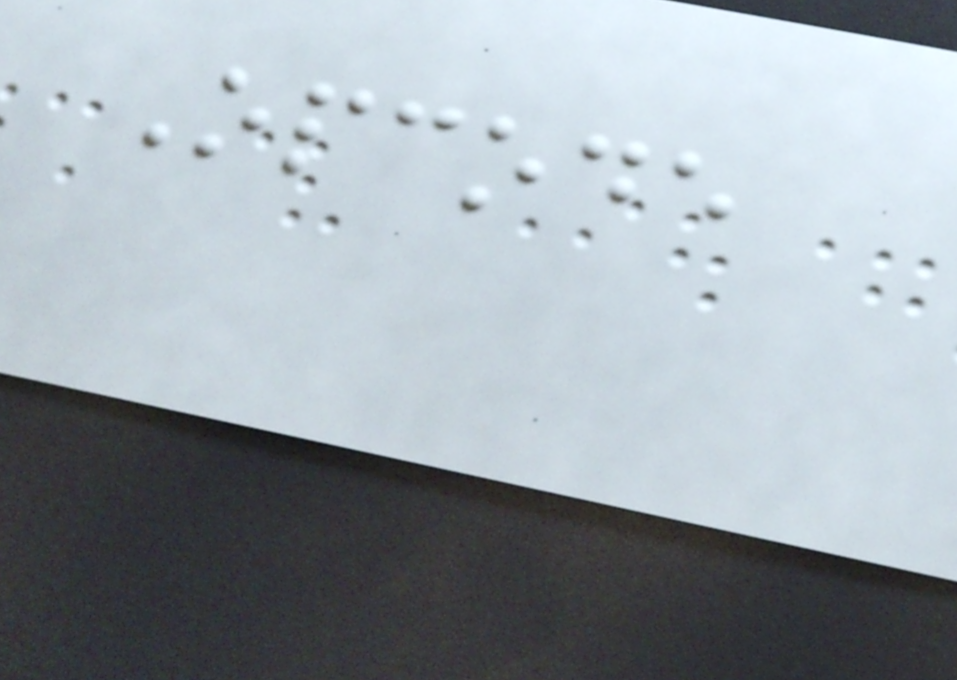Opcode
